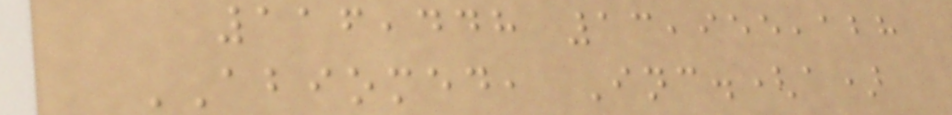116,448 13,955,128
ABIOMED, Inc.(a)
